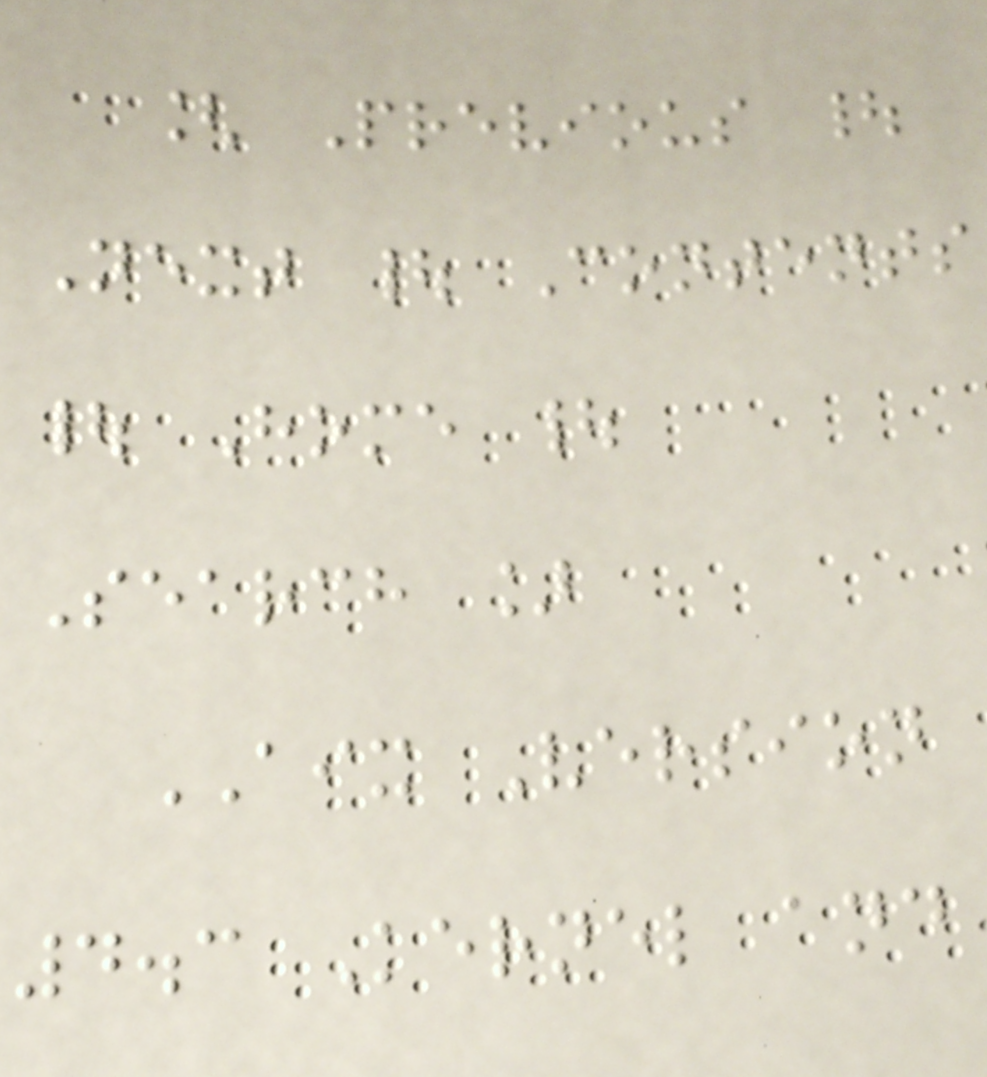[ Previous |
Next | Contents
| Home |
Search ]
AIX Version
4.3 Kernel and
